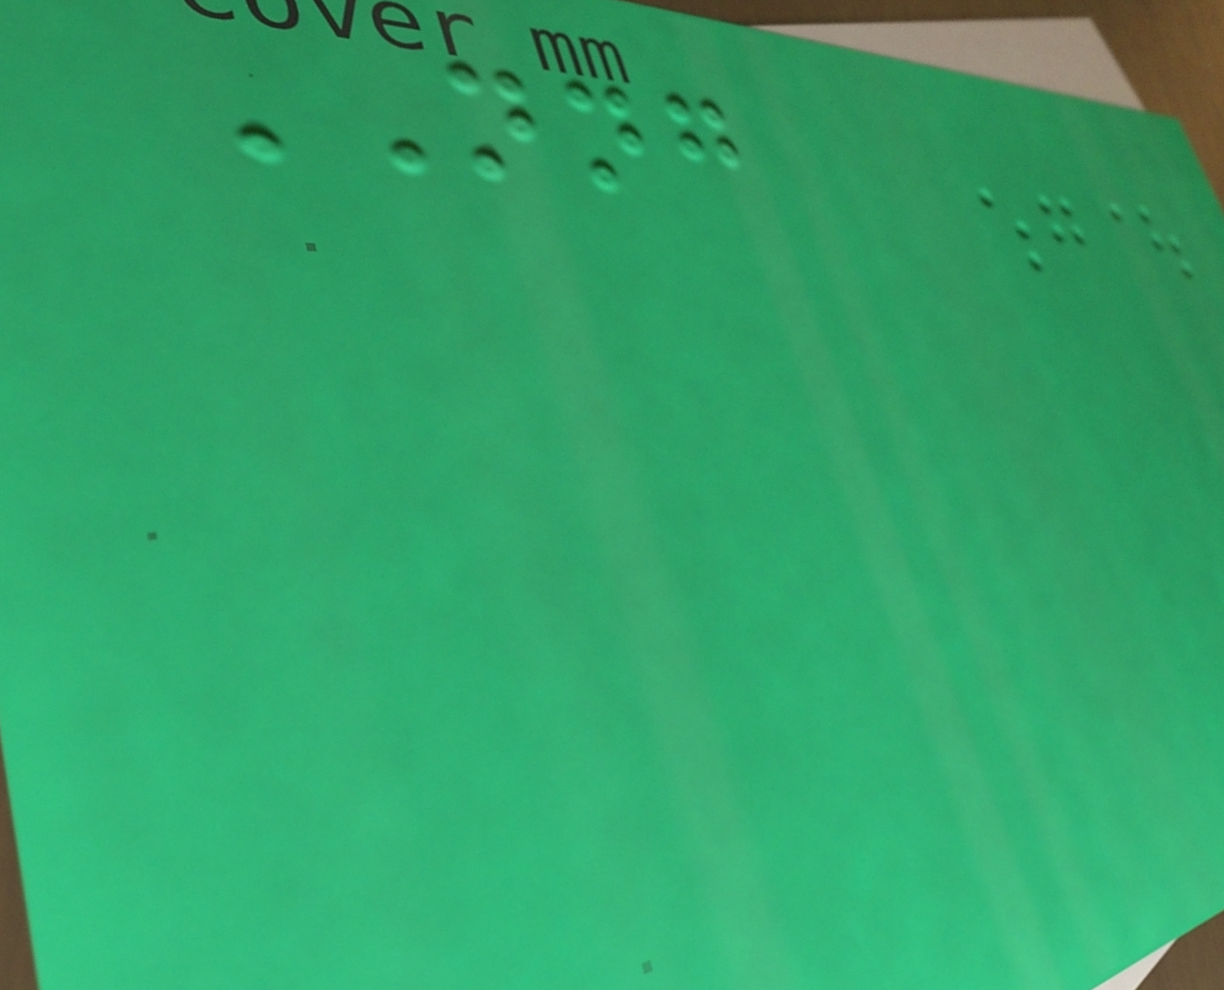NNG
